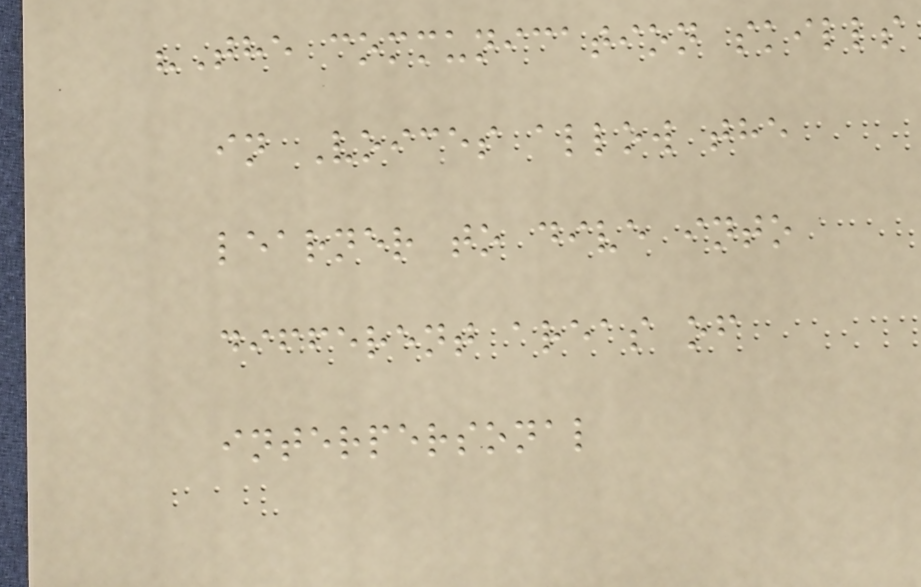"The communication skills
in Voices allow the
learner to dive into
different areas of
interpersonal
